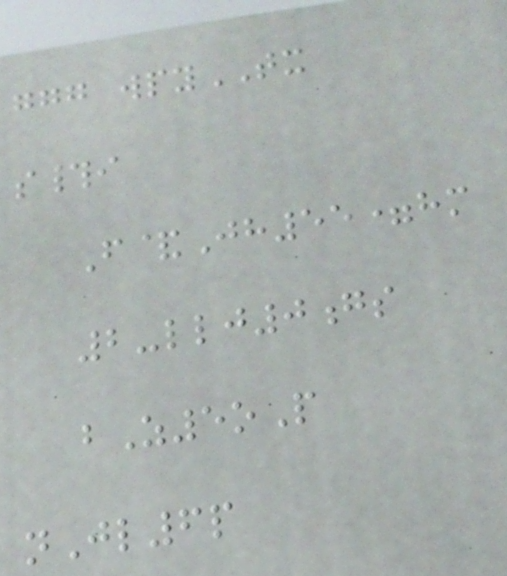ggg wpyTX
s#i
F&Jh55=hm
2-llj0gs
bZ5oP
nJl6p
